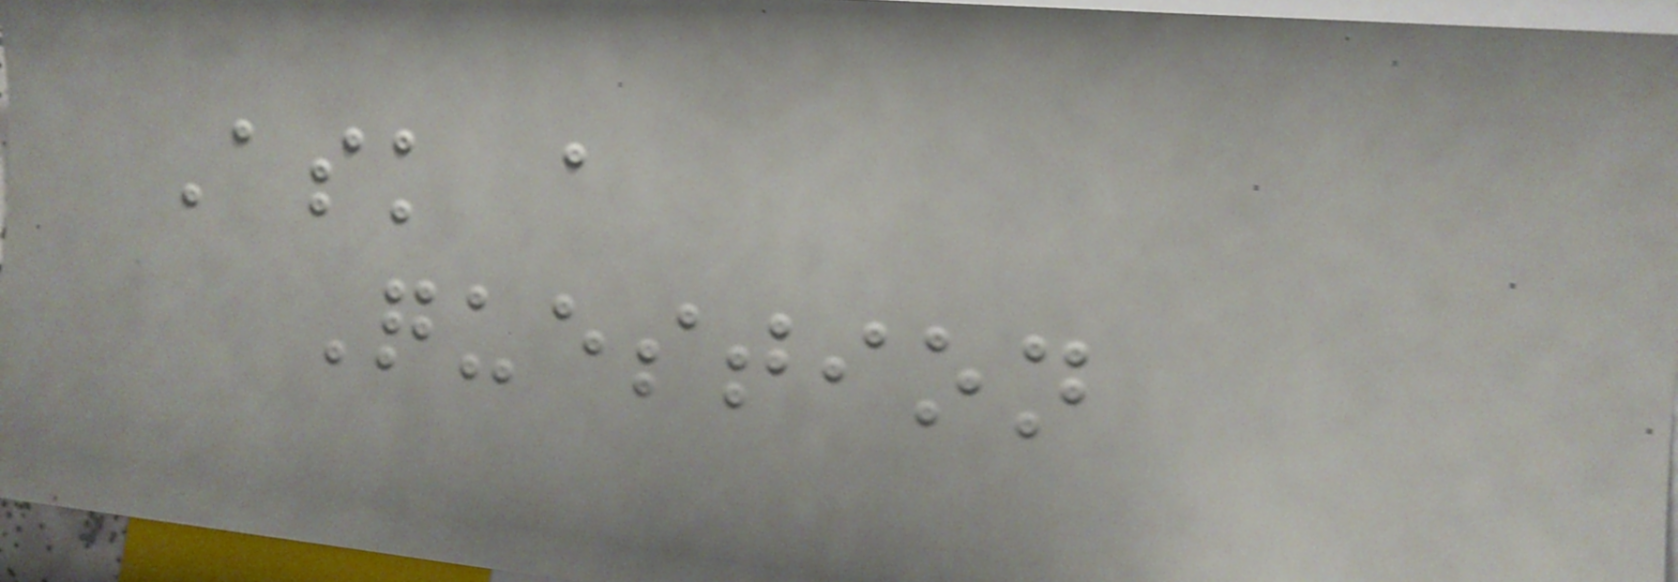Ask a
Question
